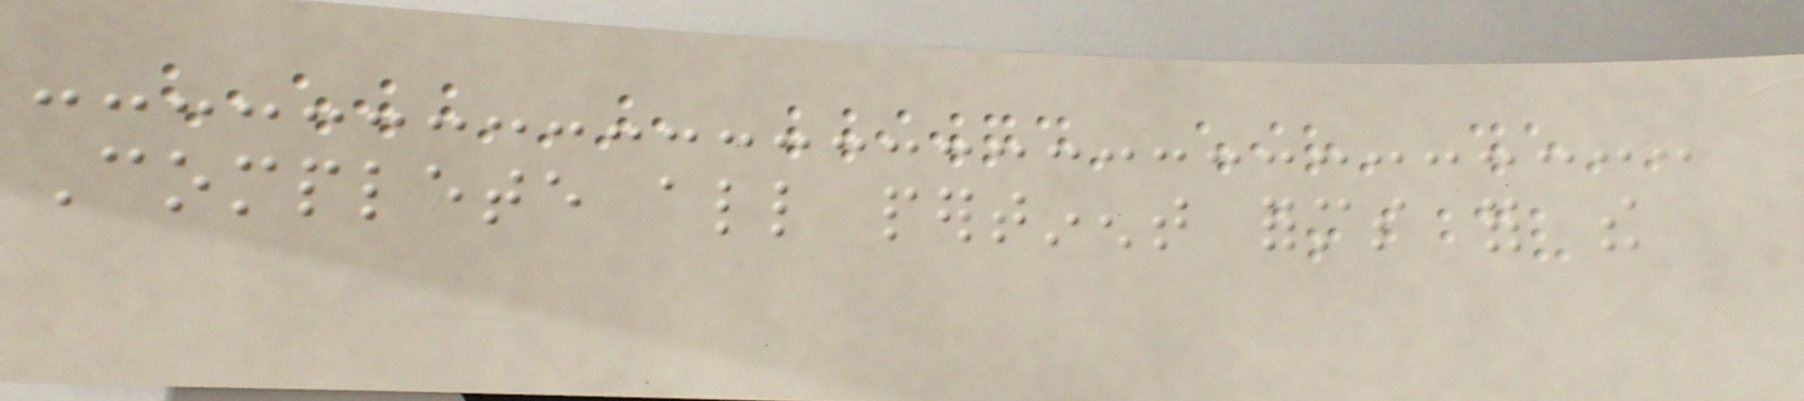Complete all pertinent forms for the
